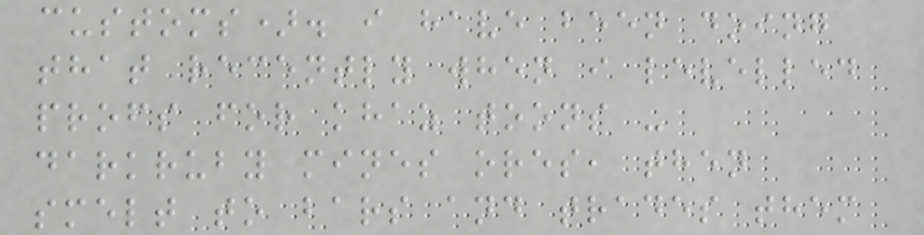customs). i have been doing
that recently when i levelled
profs for khaz toons -
darkruby mines ores, then
smelt to bars and trades them
